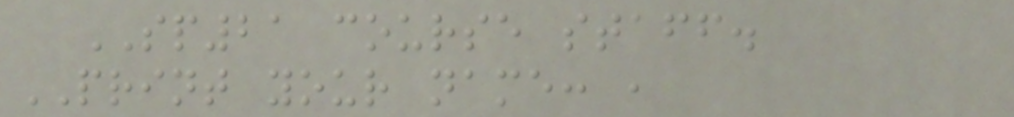SP21 course staff.
PRINT your name: ,
